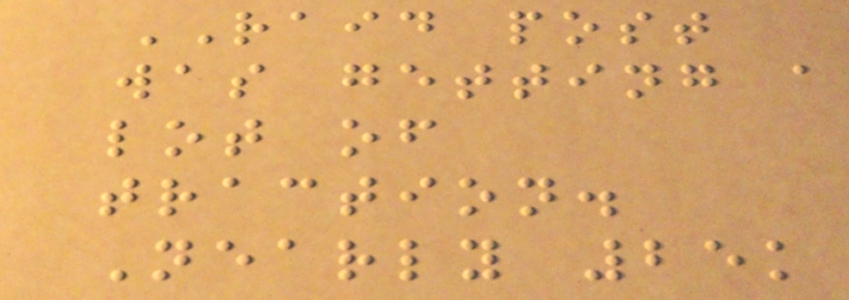RAID post
was getting a
lot of
traction.
Nearly 25k
